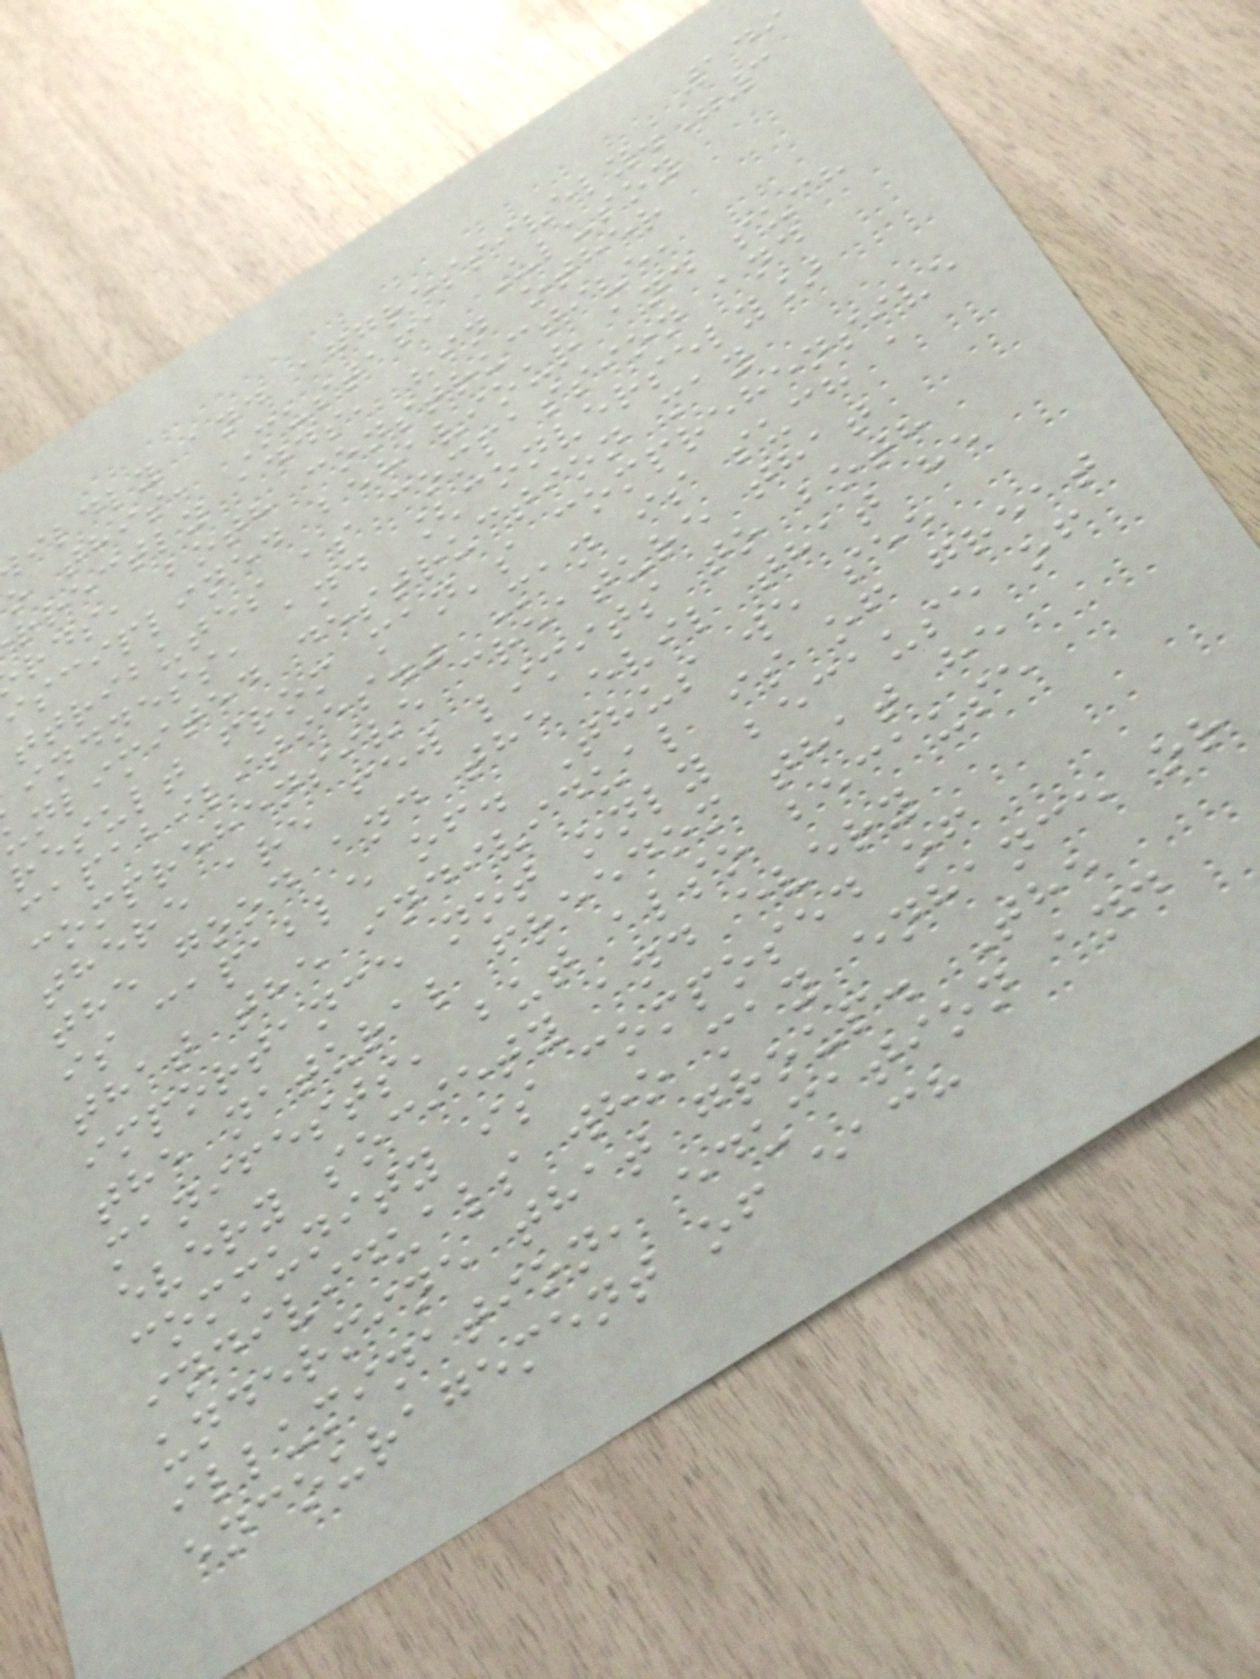149
ildly and aggressively."3
o this, Mustafa Ulusoy
rrectly adds, "in other
rds, both constructive,
isciplined behaviour and such
ttributes as compassion and
indness, and [conversely]
nlimited destruction may
result from man's comprehensive
capabilities." Man is such a
comprehensive creature that
there are few limits to both
the good and the evil that he
is capable of. Thus we see
that the individual is of great
importance not only because of
the natural freedom that he
manifests, but also because
every society and every
community is composed of
individuals who may enhance or
undermine that group. The
illumination, education and
encouragement of each
